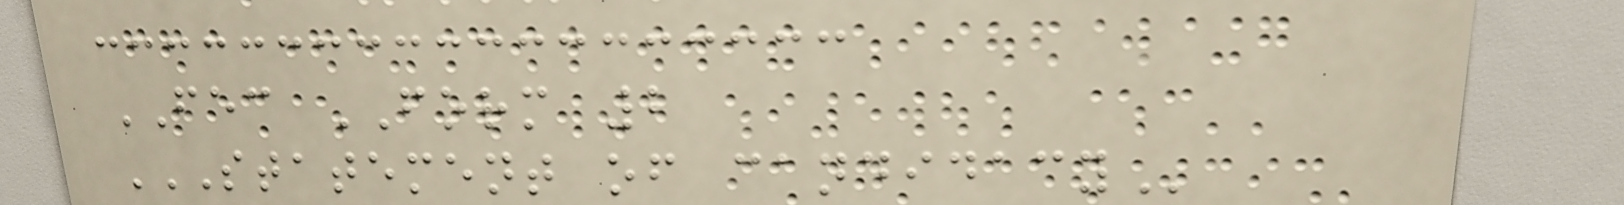FEC FORM 2
STATEMENT OF CANDIDACY
